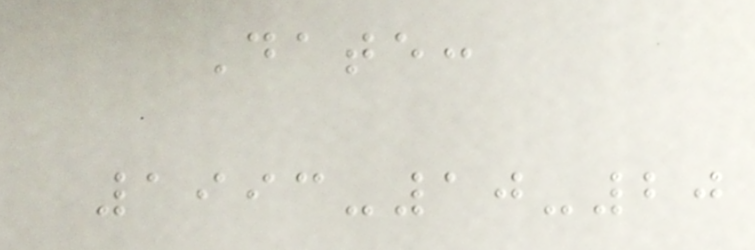Date:
1993-10-20
